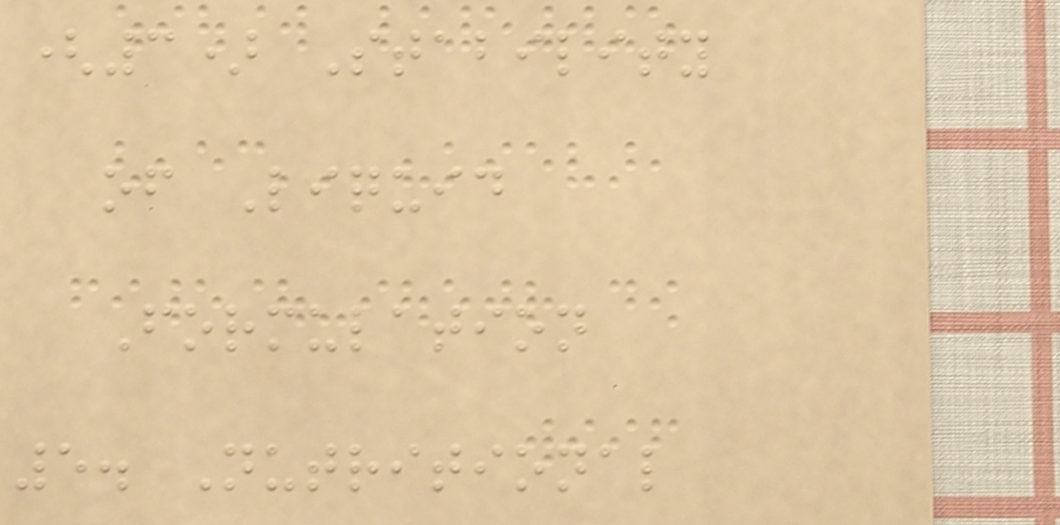(3) Stability
of Liquid
Formulation
5. Nutritional
